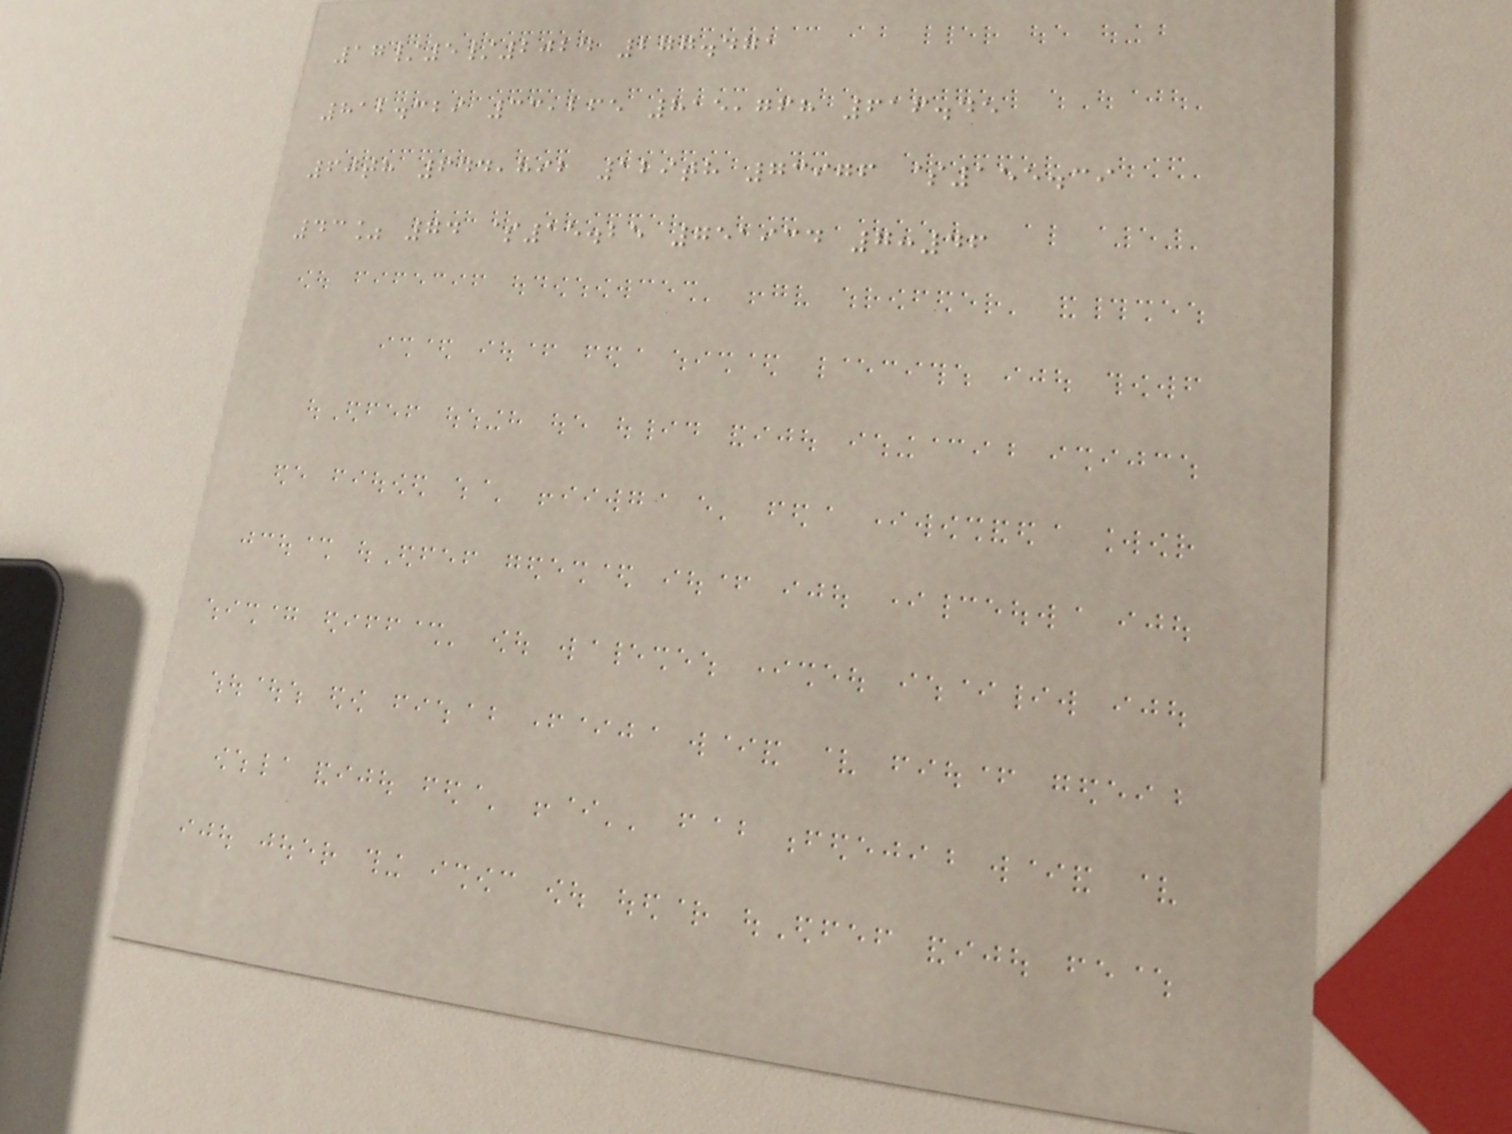17/5/2024 277.471
812.329 33,265 815,768 616.45
60th 644,892 129th 73976 $155.39
43% 74 $15.25 751934 7:46
